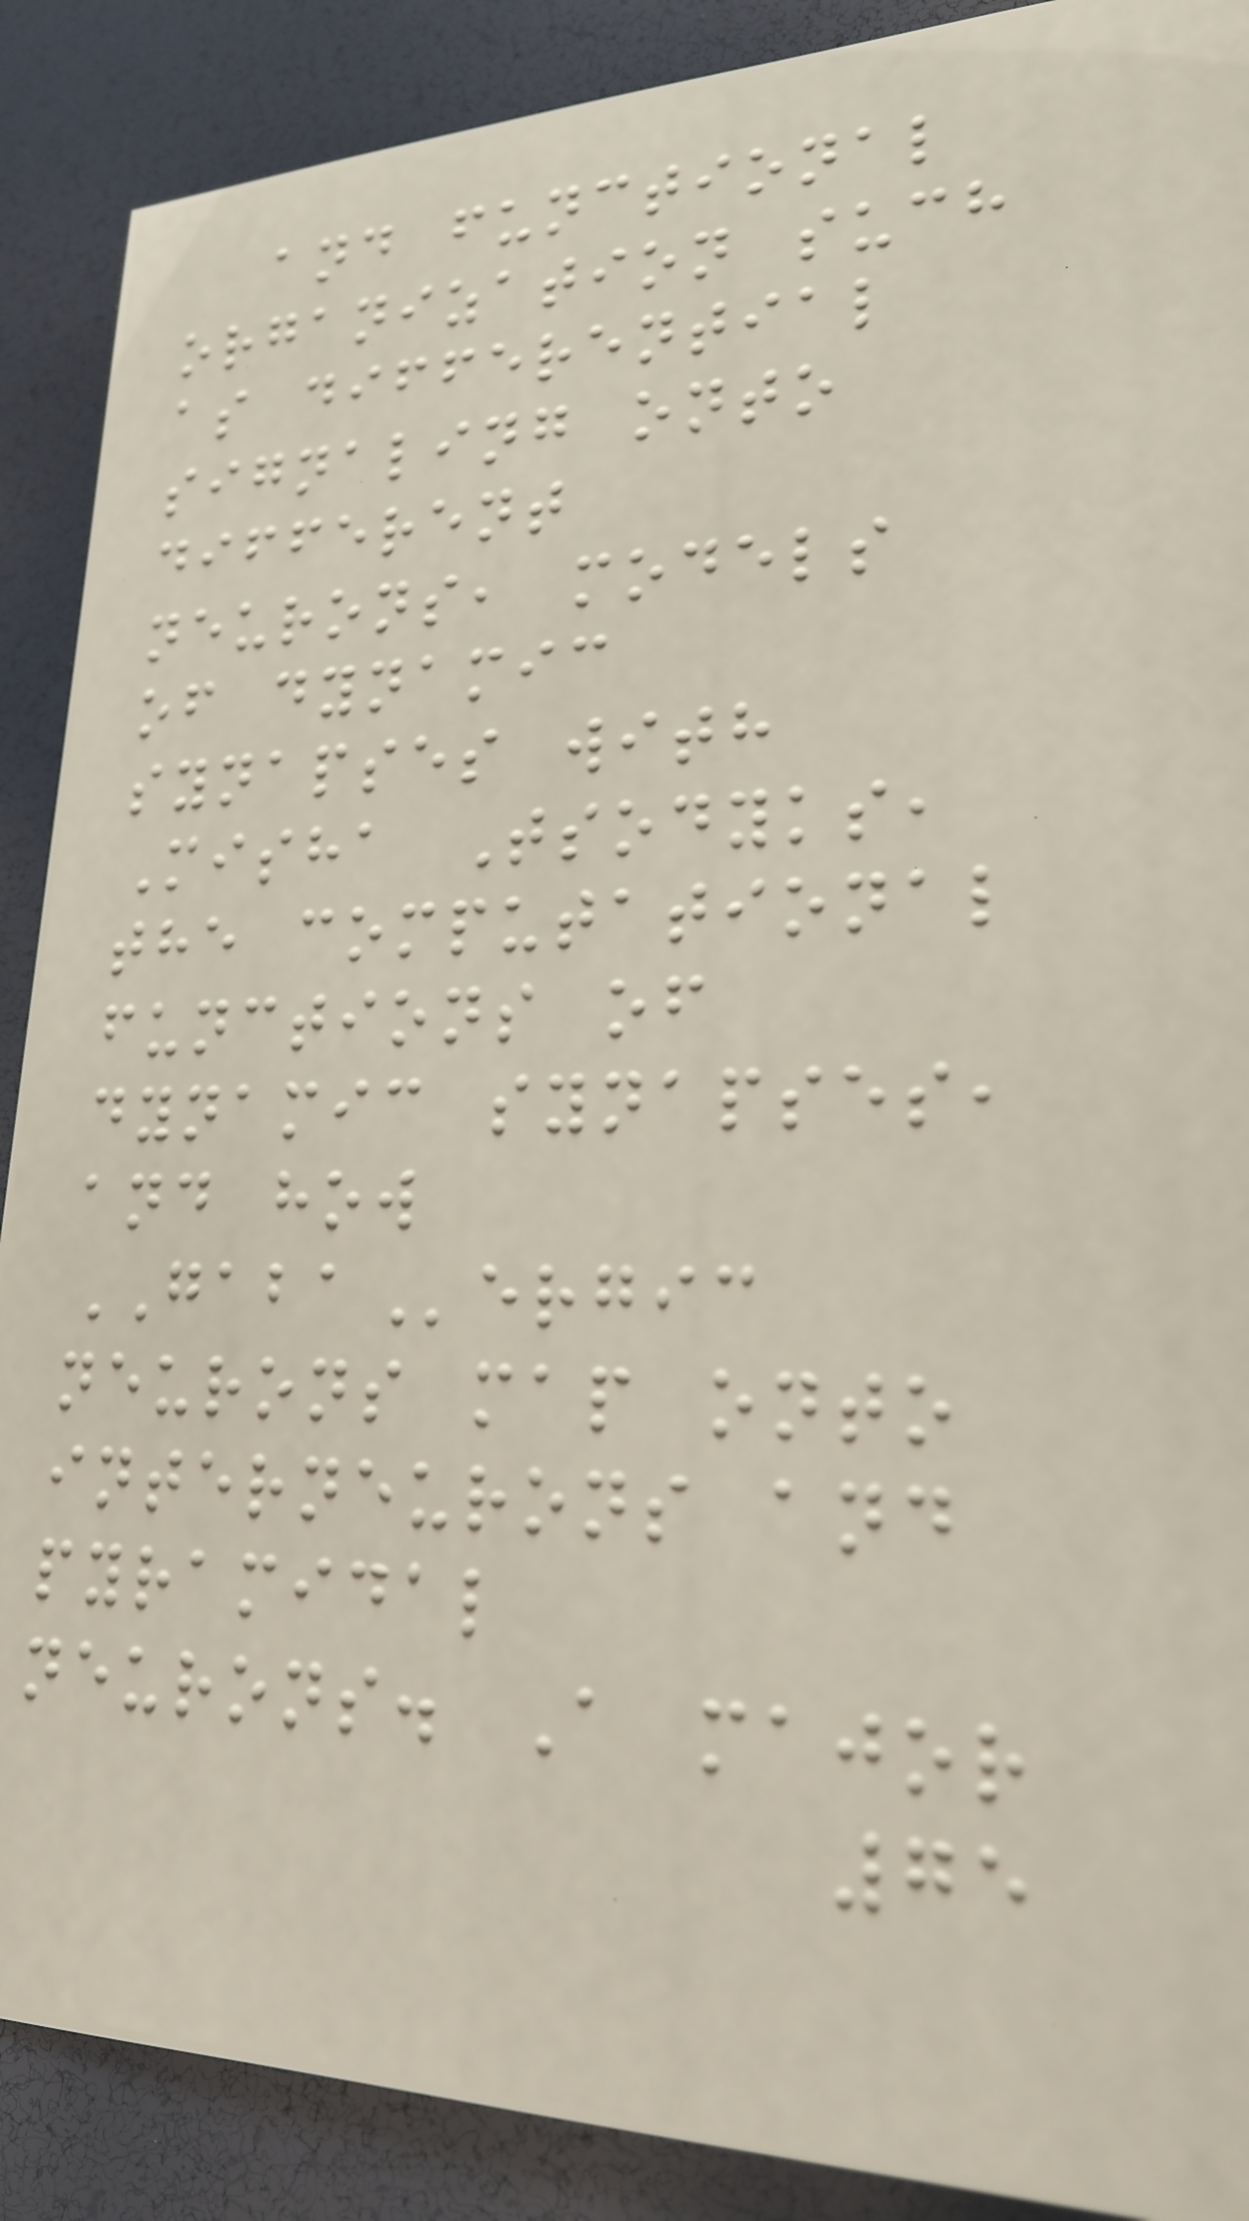and functional
organization such
as differential
signaling onto
different
neurons, models
of dynamic
synapses with
Misha Tsodyks,
the computational
functions of
dynamic synapses,
and how
GABAergic
neurons map onto
interneurons and
pyramidal
neurons. A major
75
